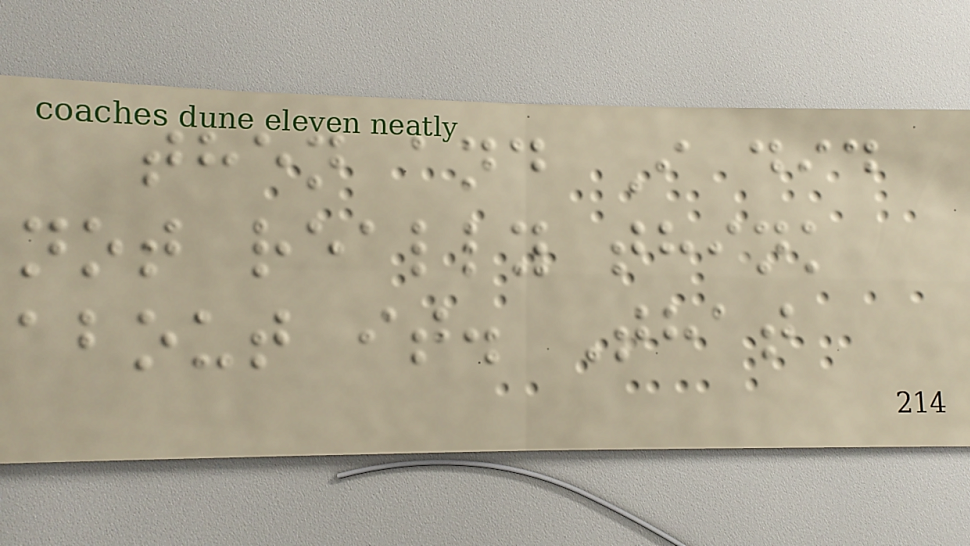then and I did
not really think
about it. That
